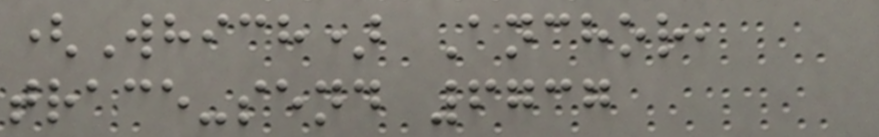(Which) Anchor,
trace-send 6737
